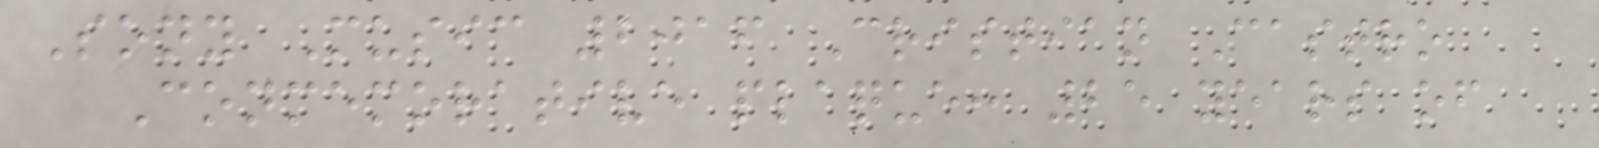Sony Music 2016 Cristian Castro
Conmemorative plaque: 25 years of
